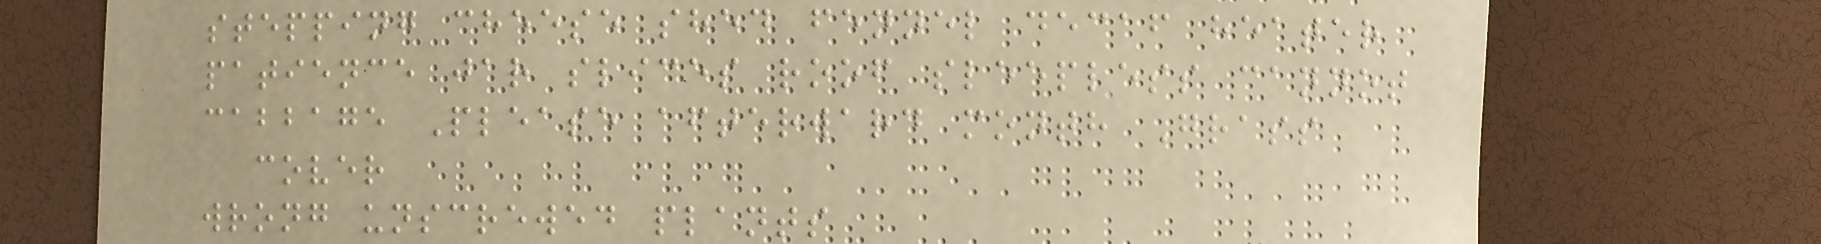stepping cheese shed fennel decaf heater
patience jar slices roof sleepless cannot
cabbage Please afterward month Grass
cover
wrong unscrewed plants
